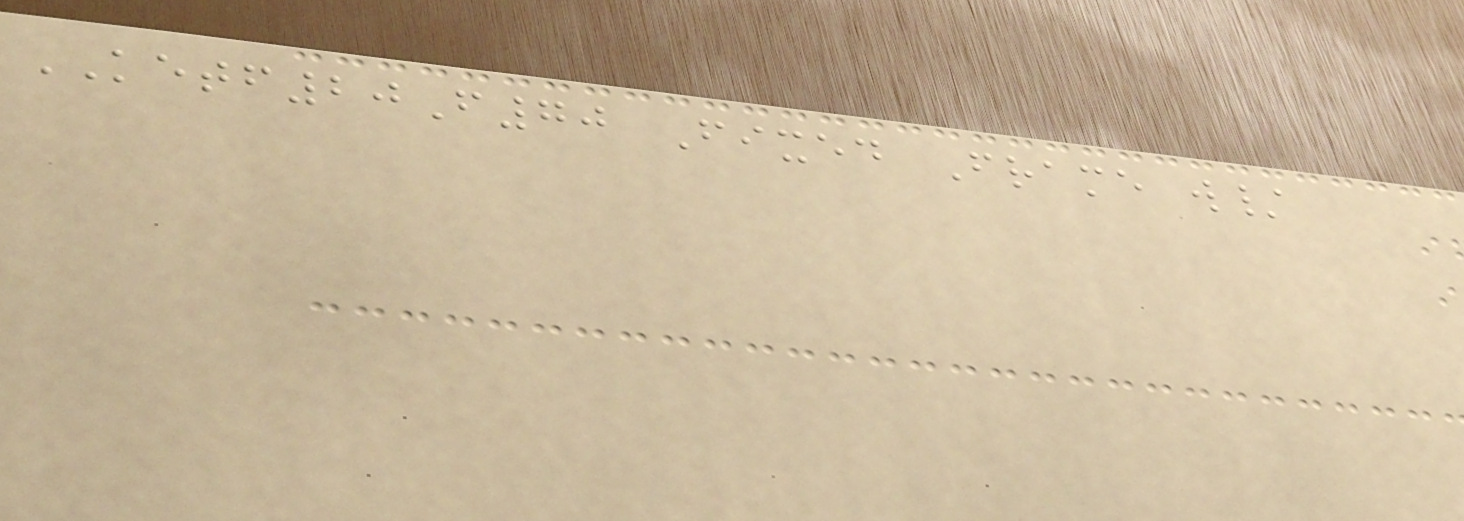KETF20F70 Fixed Frame w/
